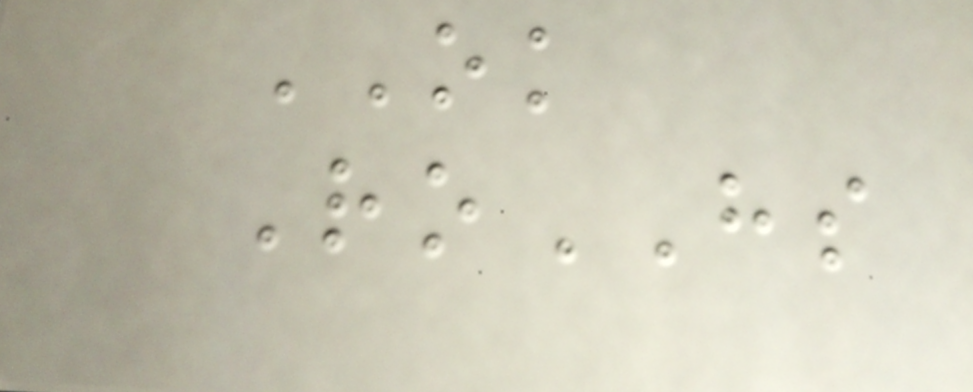OK
RoHS
